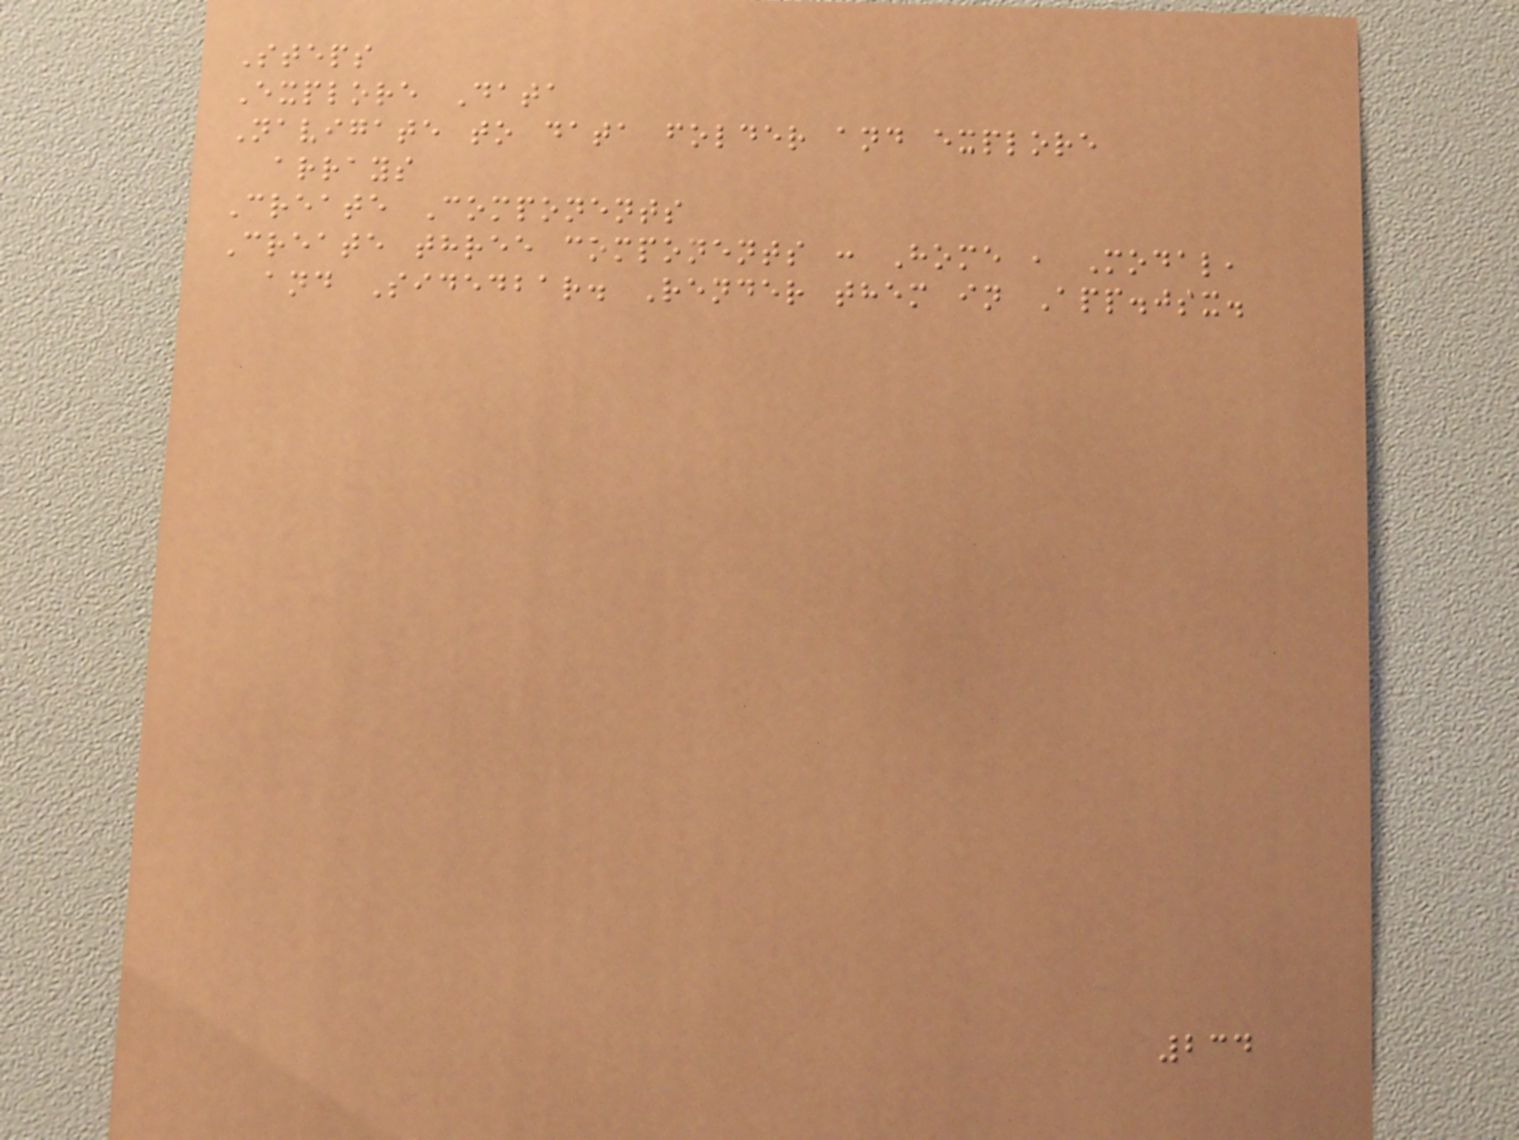Steps
Explore Data
Navigate to data folder and explore
arrays
Create Components
Create three components : Home , Modal,
and Sidedbar. Render them in App.jsx.
234
